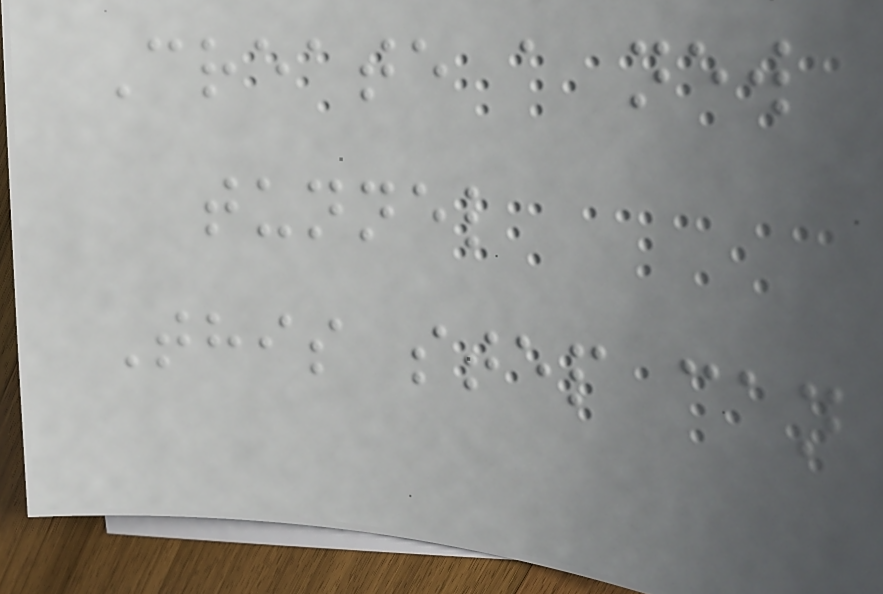Create a new
tunnel
This step can
